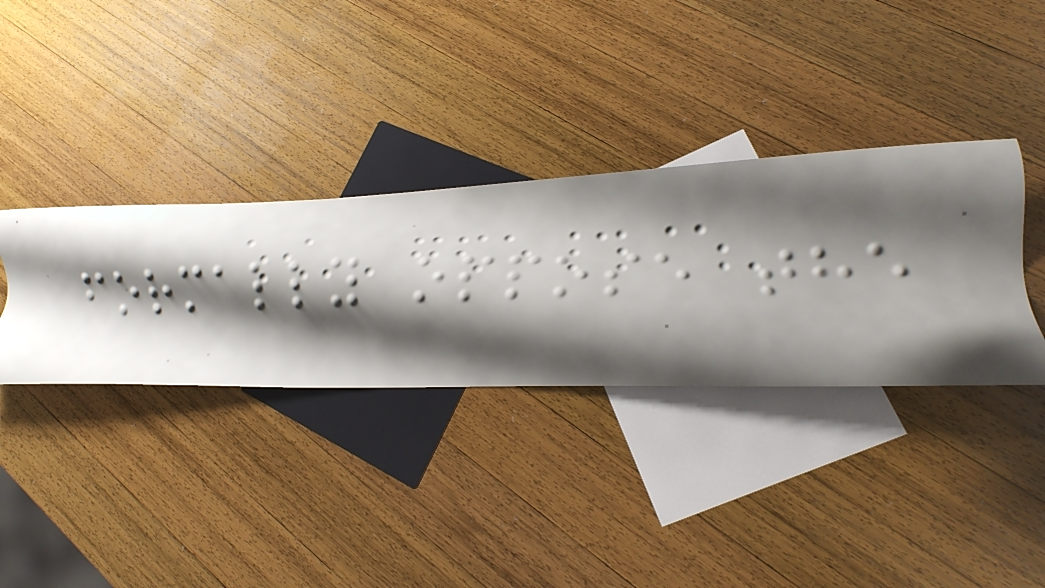formally oppose the
